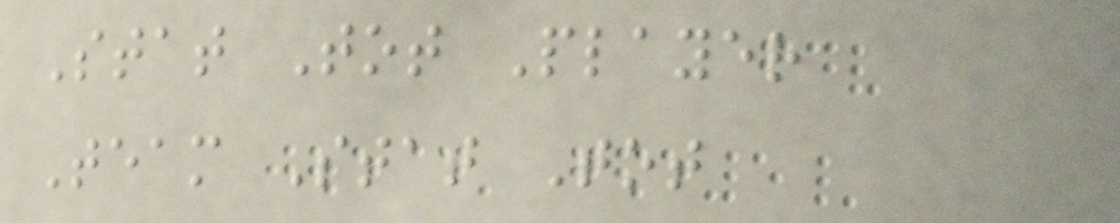Stat Tot Player
Team Stat Tot
